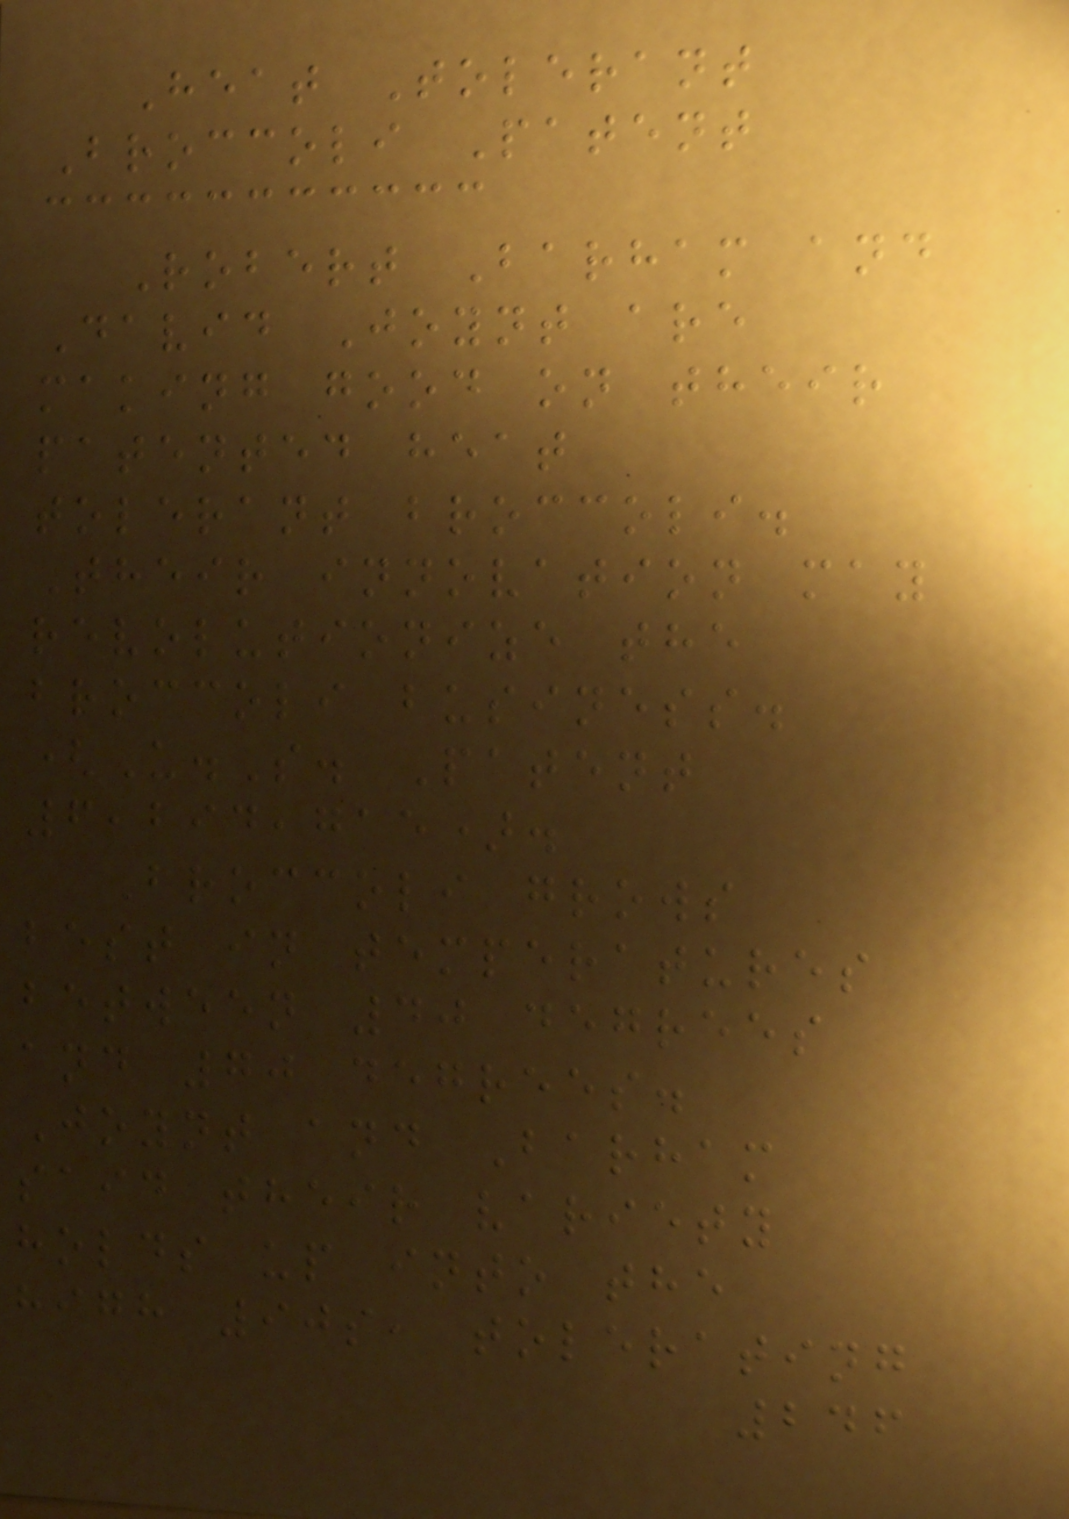Heat Tolerant
Broccoli Patent
Robert Barham and
David Joynt are
making good on their
patented heat
tolerant broccoli.
Their innovation may
revolutionize the
broccoli business.
(U.S. Patent
6,294,715).
Broccoli grows
best in temperatures
between 40 degrees
and 70 degrees.
Joynt and Barham
said their variety
holds up into the
high 90s, tolerating
246
